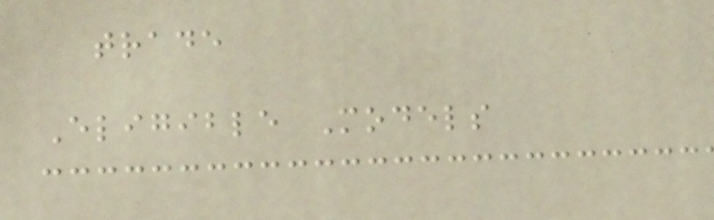trade
Eligible Models
